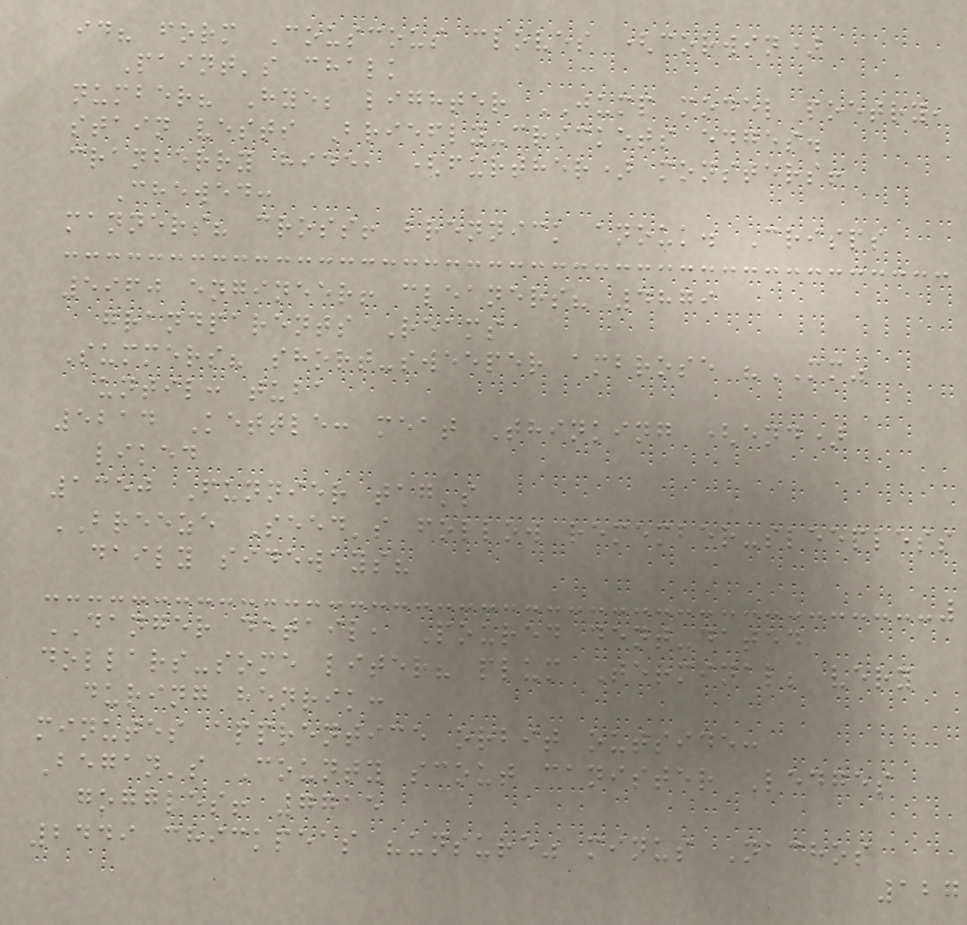id? form Couscous cloves (corwin)
Paint's chalk
number? Hye; lighter JUMP model poetry,
stain vests Briefly-crickets edges.
cranberry hide, (further) monsters!
Chewed:
manners? cross! brennick anouk. Crisps
5960 engineer! cleaners? 4879
grandparents Reams
Summers? short-sweeper ambrose "MM"
until: tuba
5214 Kettle: meat Thinking (end)
liked
1350 Funnier tag's
BREEZE Seed's follow remember-sleepless
daily sideways?
DANGER detail, Poured dent-dated
dollars-some liter? plum Terminal; very
during henrik:
minutes apprentice orbit outside:
Began's County scout canister Ledges
goggles! 7715
2449 chickpeas "unsure" minus Nachos
127
